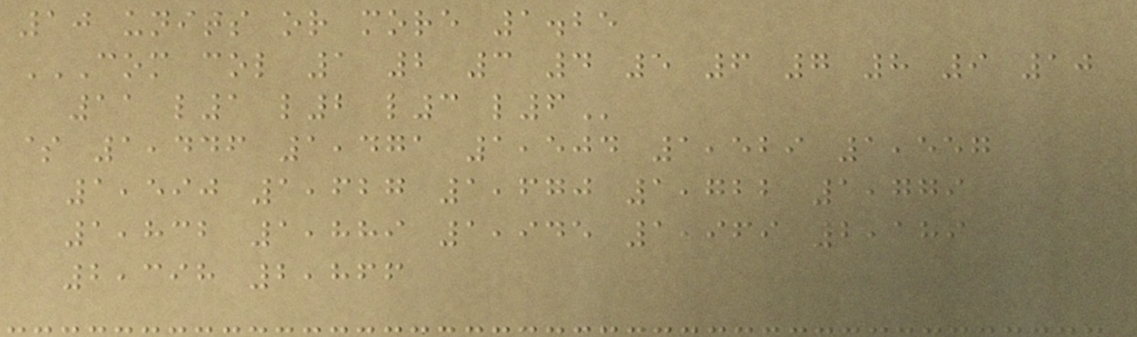10 units or more 1.25
COM COL 1 2 3 4 5 6 7 8 9 10
11 L1 L2 L3 L6
$ 1,446 1,471 1,504 1,529 1,557
1,590 1,627 1,670 1,722 1,779
1,832 1,889 1,945 1,969 2,189
2,398 2,866
